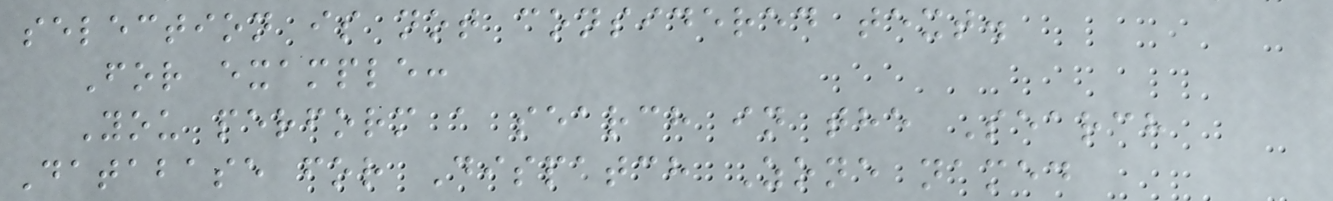selection is not considered text.
For example:
You perform a search in the Search
Database for Dispatch Zone named
